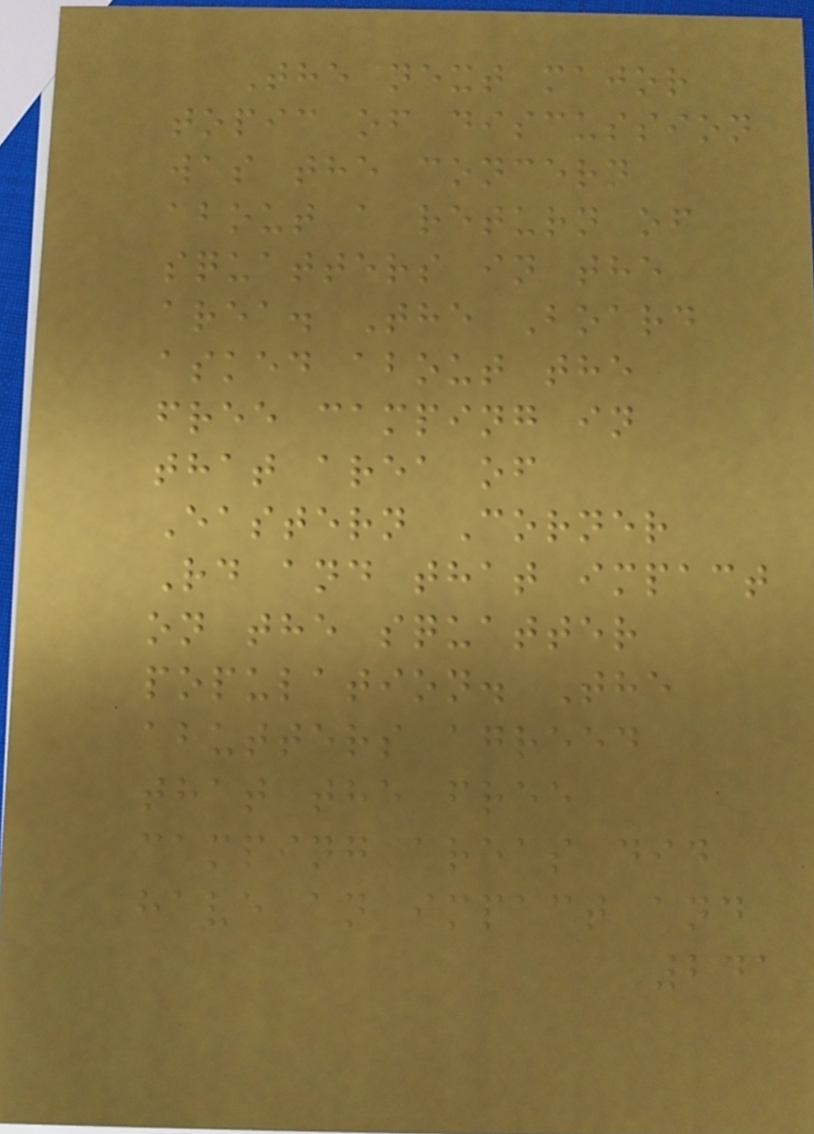The next major
topic of discussion
was the concern
about a return of
squatters in the
area. The Board
asked about the
free camping in
that area of
Eastern Corner
Rd and that impact
on the squatter
population. The
abutters agreed
that the free
camping areas did
have an impact and
241
